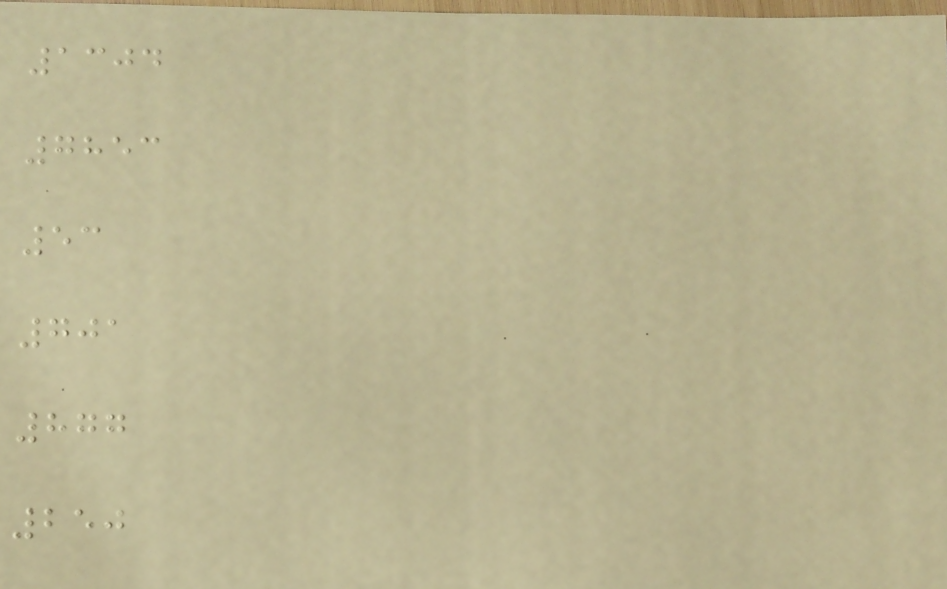1304
7853
53
701
877
250
